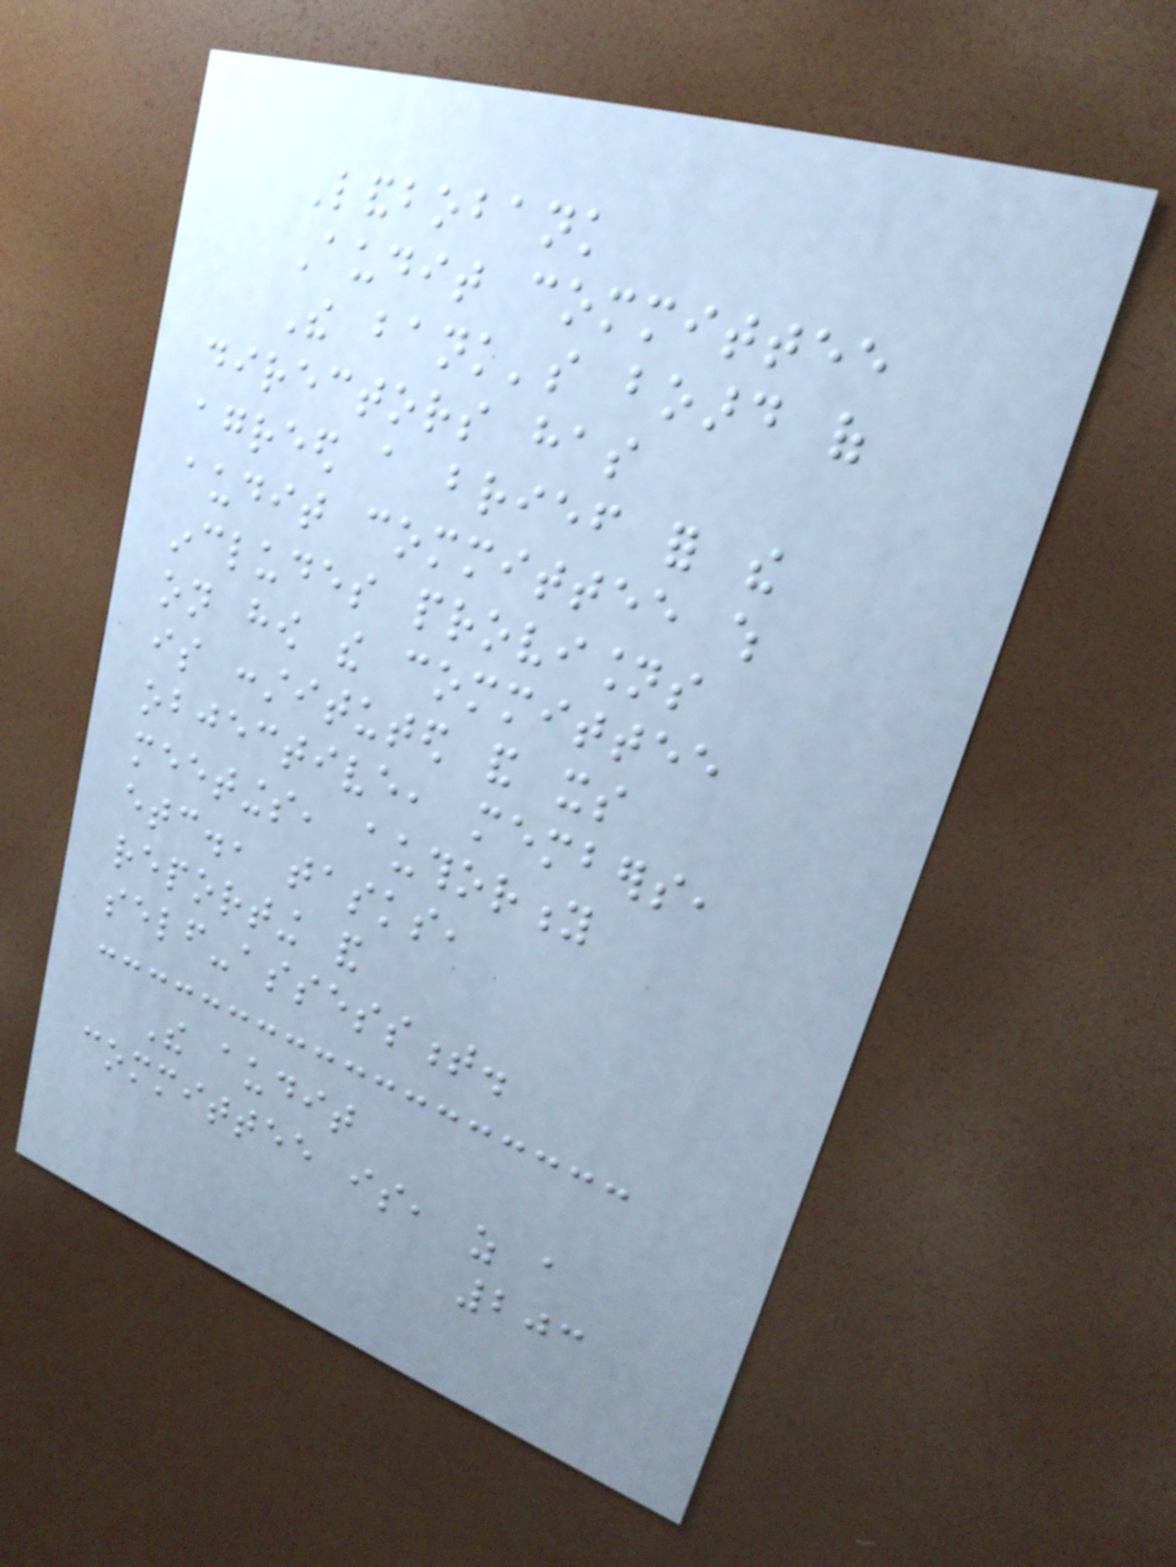Landbobank
Audit committee
The bank's board of
directors has
agreed a brief for the
audit committee which
includes provisions
on how the committee
is constituted and its
objective, members,
meetings, authority
etc., tasks,
reporting and
self-assessment.
The audit
committee is, as a
203
